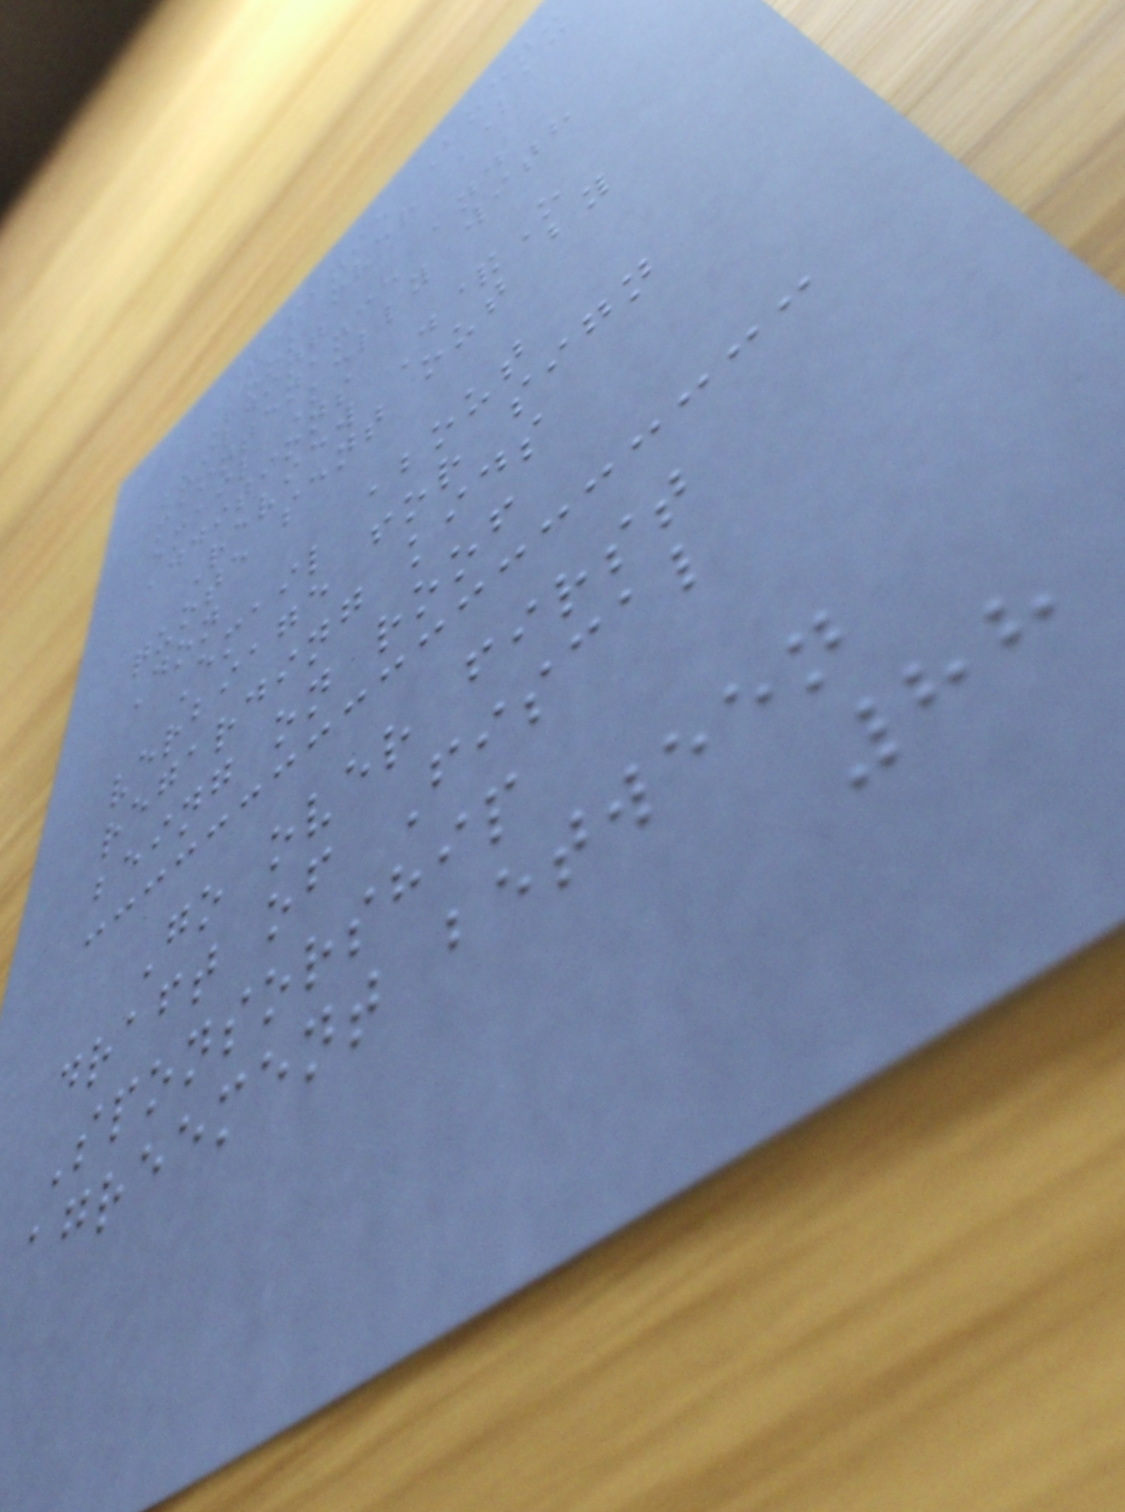Stefanie Boen:
Look over LAC
building
maintenance and
email Kelly with
additions
Review D&O
quote sent out by
Don
Email about
verbiage for sign
regarding kids
being on roof
Go over first
draft of Fiscal
Sponsorship
agreement between
88
